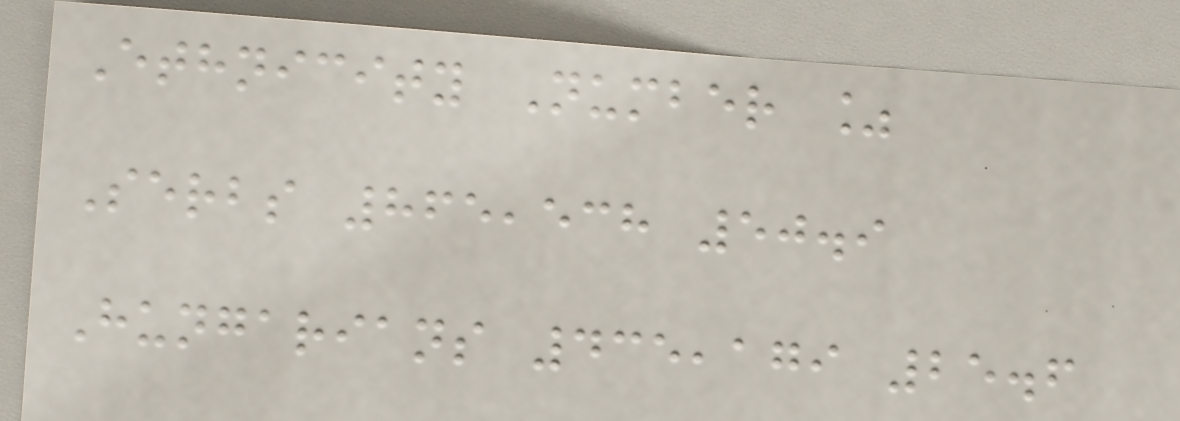Ethnicity Number %
Serbs 865,538 50.9
Hungarians 435,179 25.6
